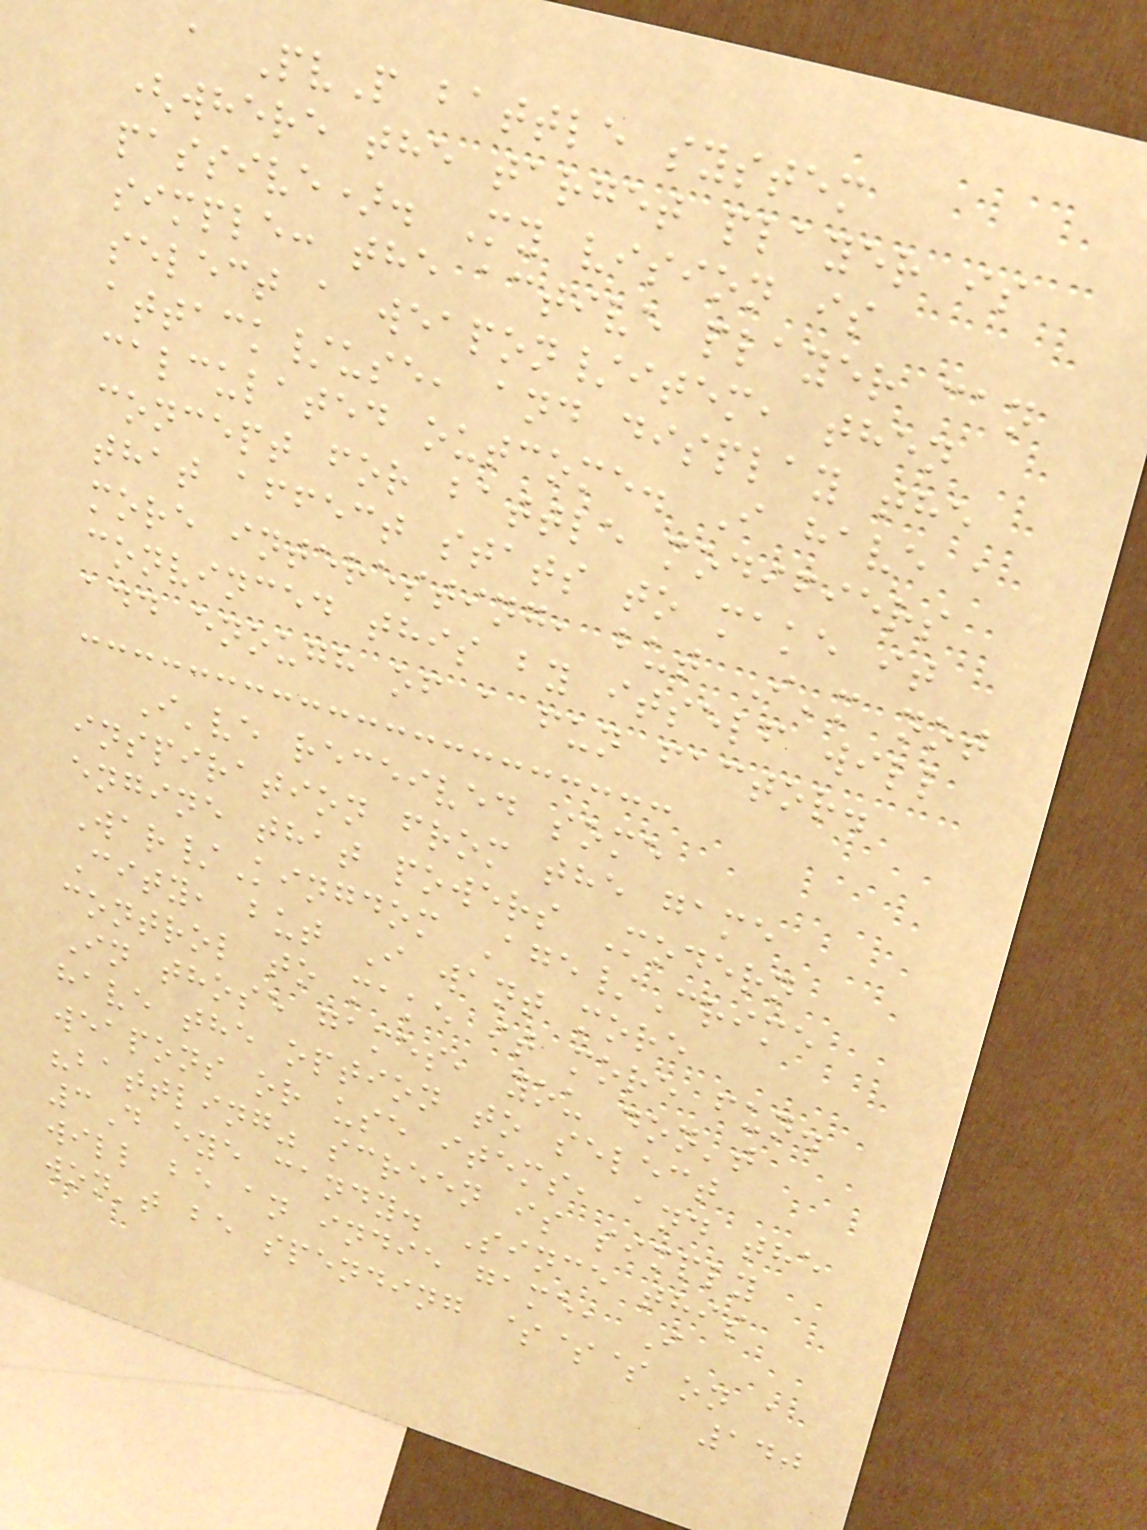a PvP battle system
(where the target player is
passive). My vision is
simple: the active player can
select a weapon/item, then
attack/use, and display the
calculated outcome. I have a
concept for battle modifiers
that affect stats to make it
more interesting, but I'm not
convinced this by itself will
add enough of a fun factor.
I've received some
inspiration from the game
engine that powers Modern
War/Kingdom Age/Crime
City, but I want more
control to make it more fun.
In those games, you don't
have the option to select
weapons or use items, and the
"battling" screen is simply
3D eye candy. Since this
will be an indie game, I
won't be spending $$$ on a
140
